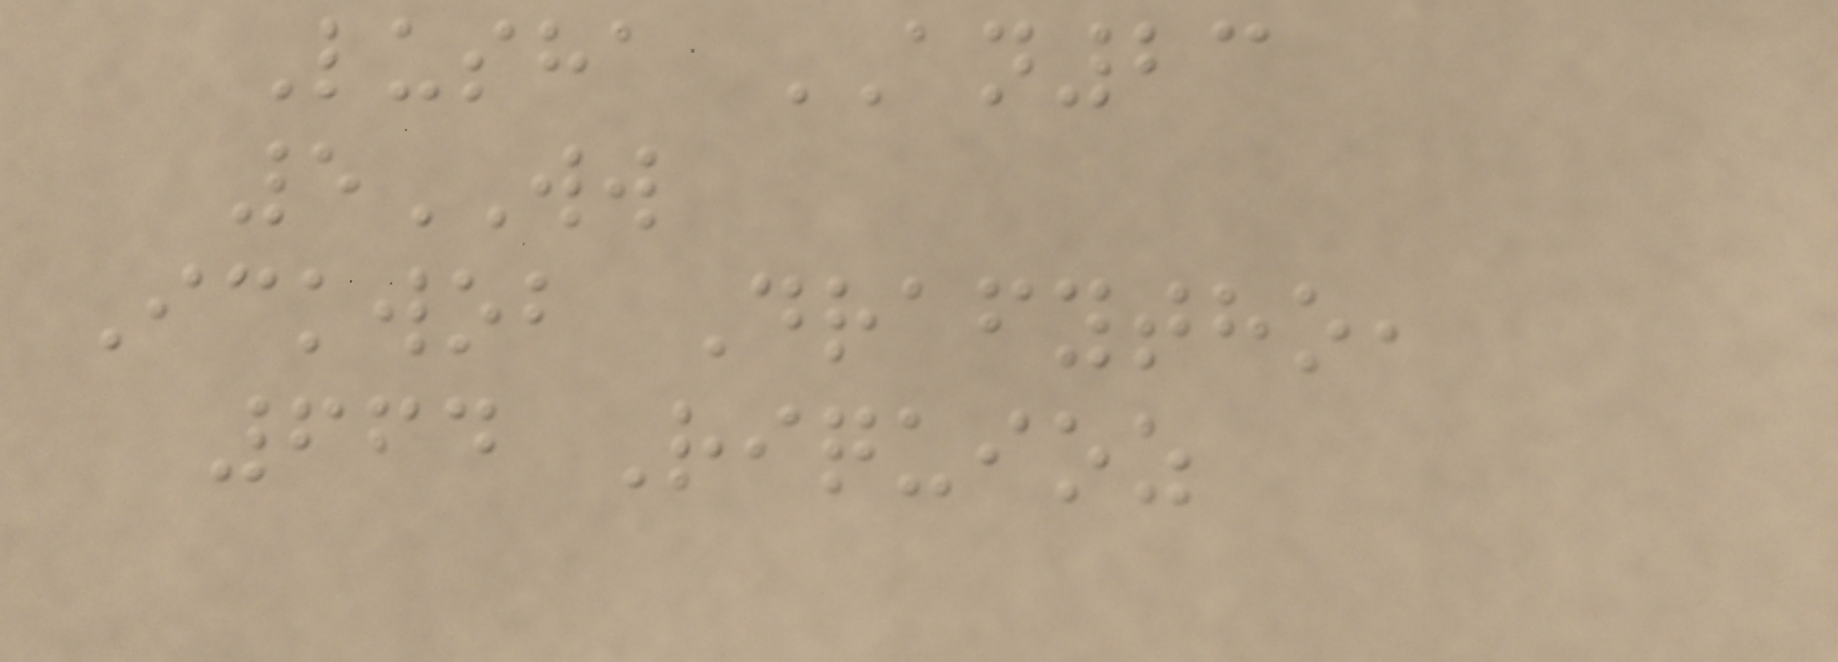Lusha AN23
5WW
Ickwob Drafytho,
664 Riquioz
